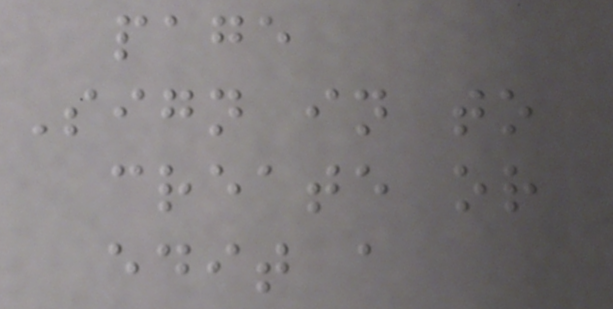page
Sign in to
create or
edit a
